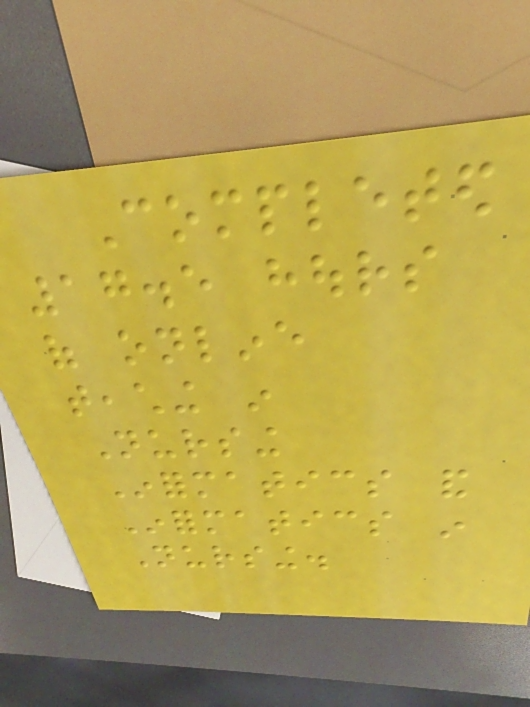Completed
17.5 hours
of online
teaching in
Nursing
Informatics and
Informatics in
Nursing.
